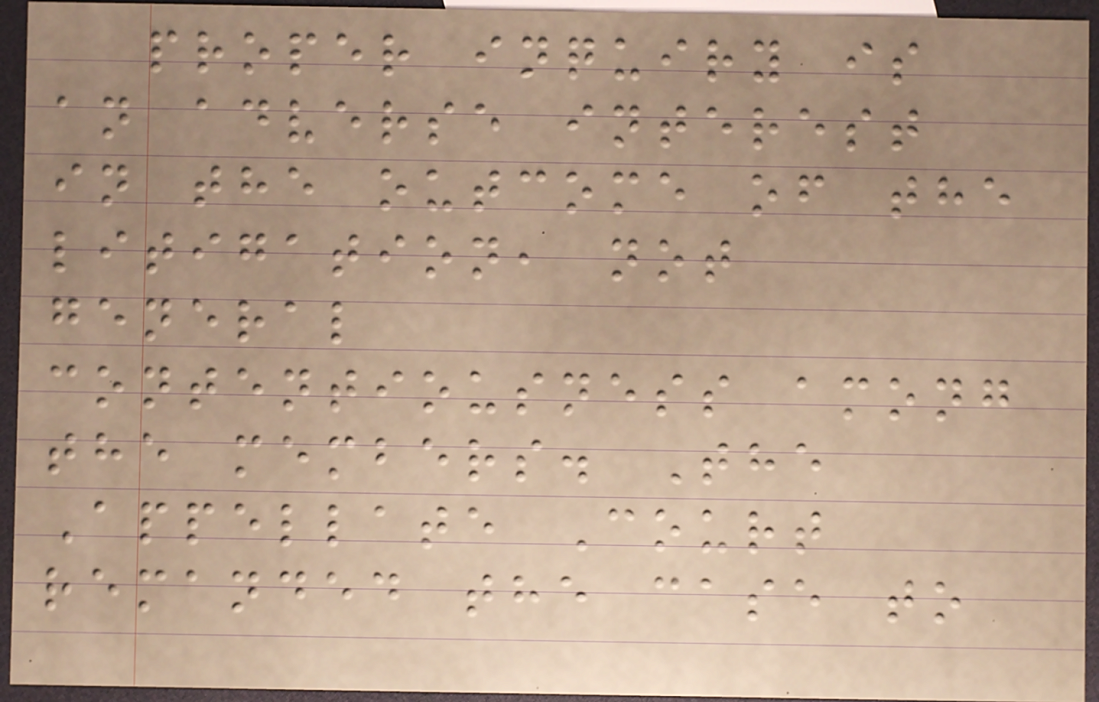proper inquiry is
an adverse interest
in the outcome of the
litigation, not
general
contentiousness among
the members. The
Appellate Court
remanded the case to
